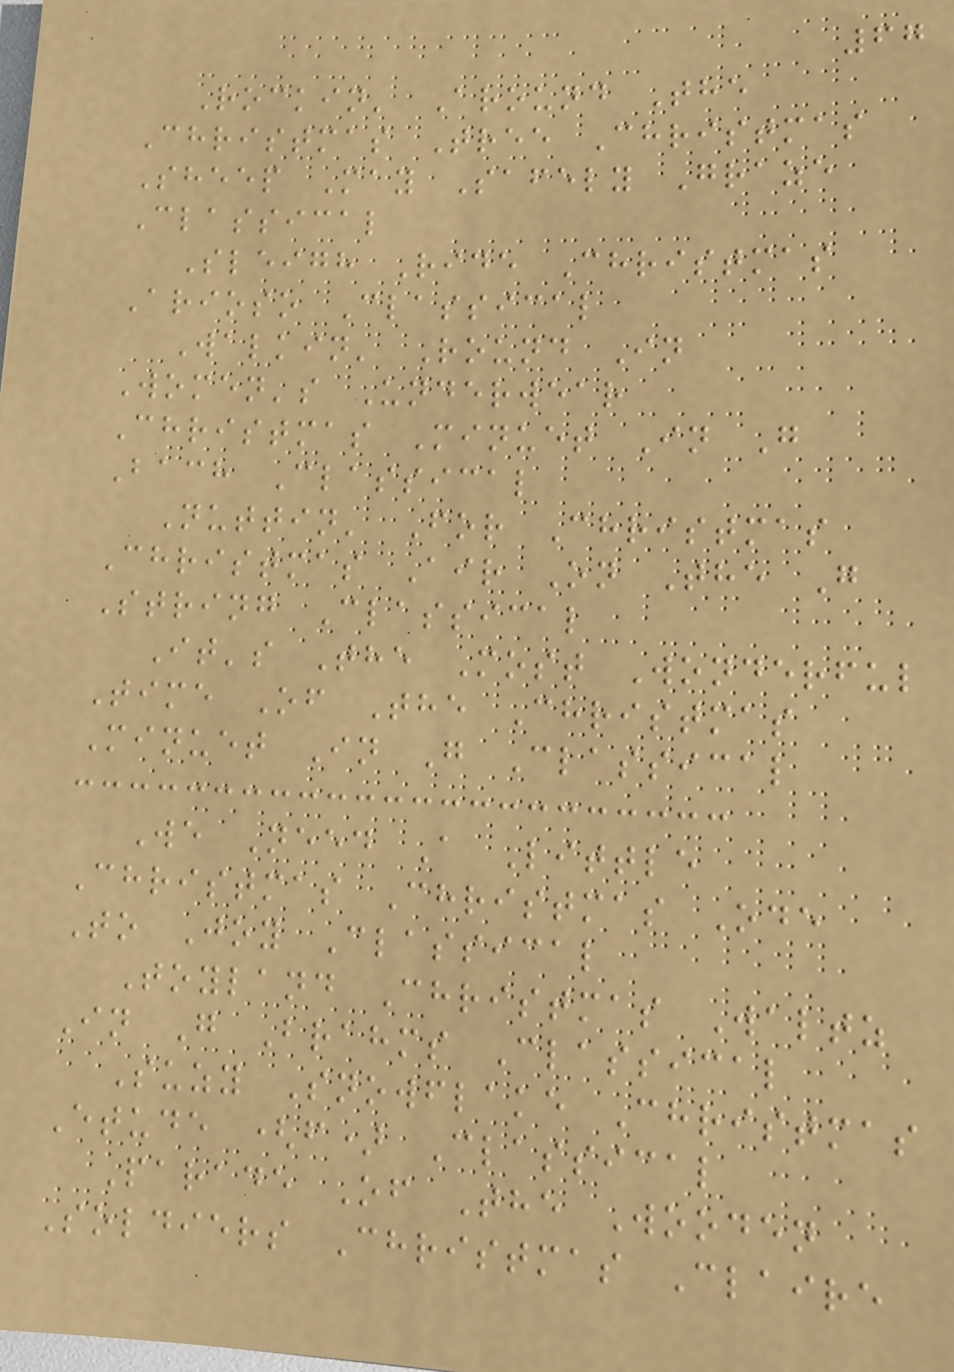67
Rockin' Around The
Christmas Tree Christmas
Sheep May Safely Graze
Classical
Sleigh Ride Christmas
Arioso Classical
Walkin' Round In
Women's Underwear
Christmas Minuet In G
Bach Classical
Nuttin' For Christmas
Christmas Air On The G
String Classical
It's The Most Wonderful
Time Of The Christmas
Minuet In G Classical
We Need A Little
Christmas Christmas Ode
To Joy Classical
Toyland Christmas Waltz
In G Brahms Classical
Suzy Snowflake Christmas
Etude (f) Classical
Parade Of The Wooden
Soldiers Christmas Claire
